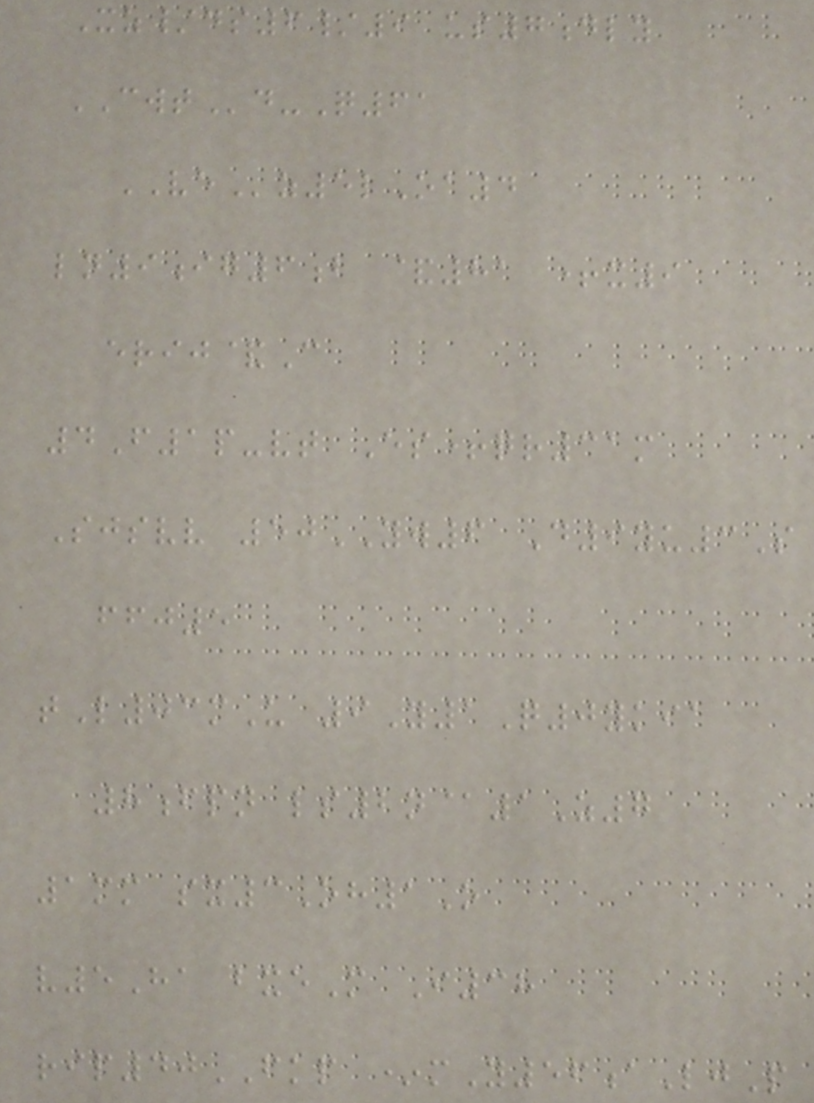Xz/ds6/9 us7dly
CWTd-Q61
VEz5lOa4
ln9ig6b &81 +x9
erij&C
4F1p-vt Es+qr31m
Sjsvv 50YW6 D9yu3S
ffj5
tL03mU 9Y1Q0ykia
8fpn ls2n@1Z7
1mm sx3Oh1O
v5Ha bxeM I38
rip40FKP *mY56aLjP
